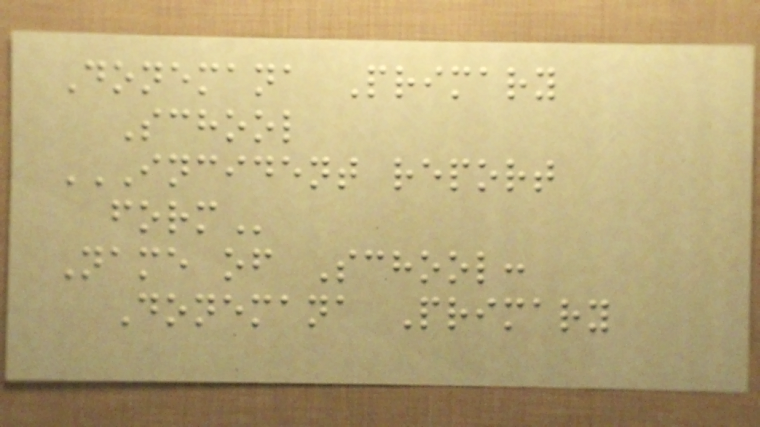Donemana Primary
School
INCIDENT REPORT
FORM
Name of School:
Donemana Primary
